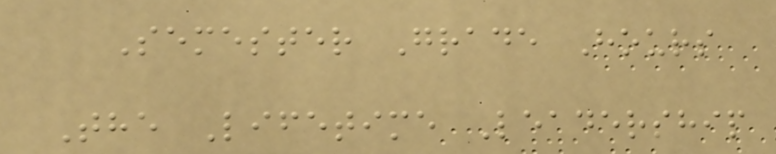Semester Grade Hours
The Lifetime Leadership
